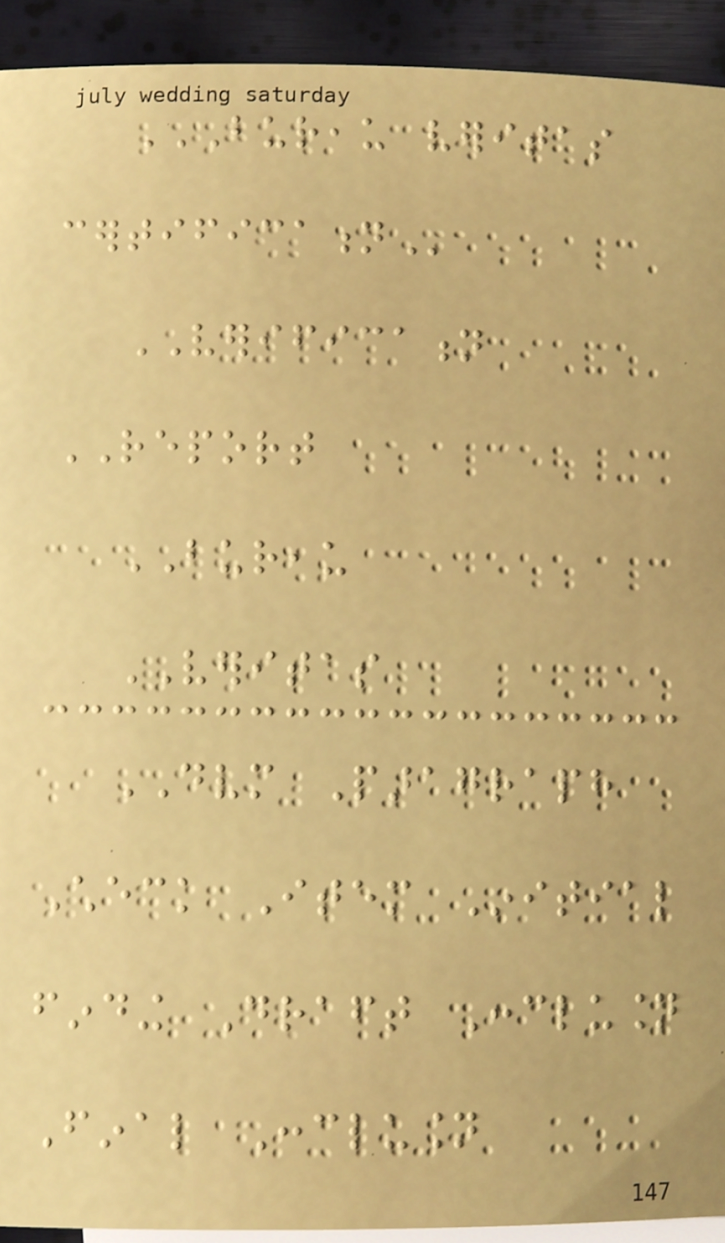BUREAU VERITAS
CERTIFICATION
VERIFICATION
REPORT
BUREAU
VERITAS
DVM Paragraph
Check Item Initial
finding Draft Conclusion
Final Conclusion
